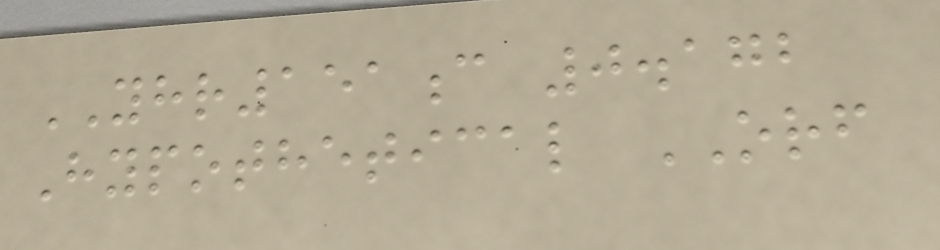YHR151c 0.172
Hypothetical ORF
